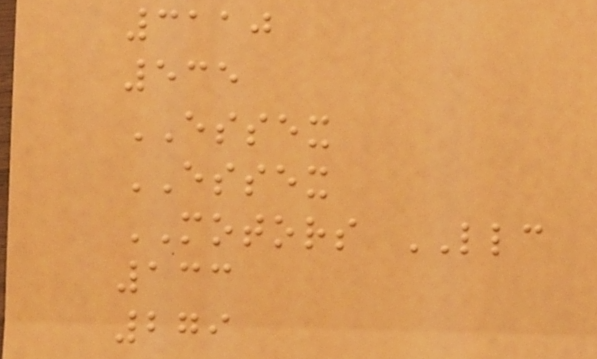3110
535
ESSEX
ESSEX
MOTORS LLC
133
279
